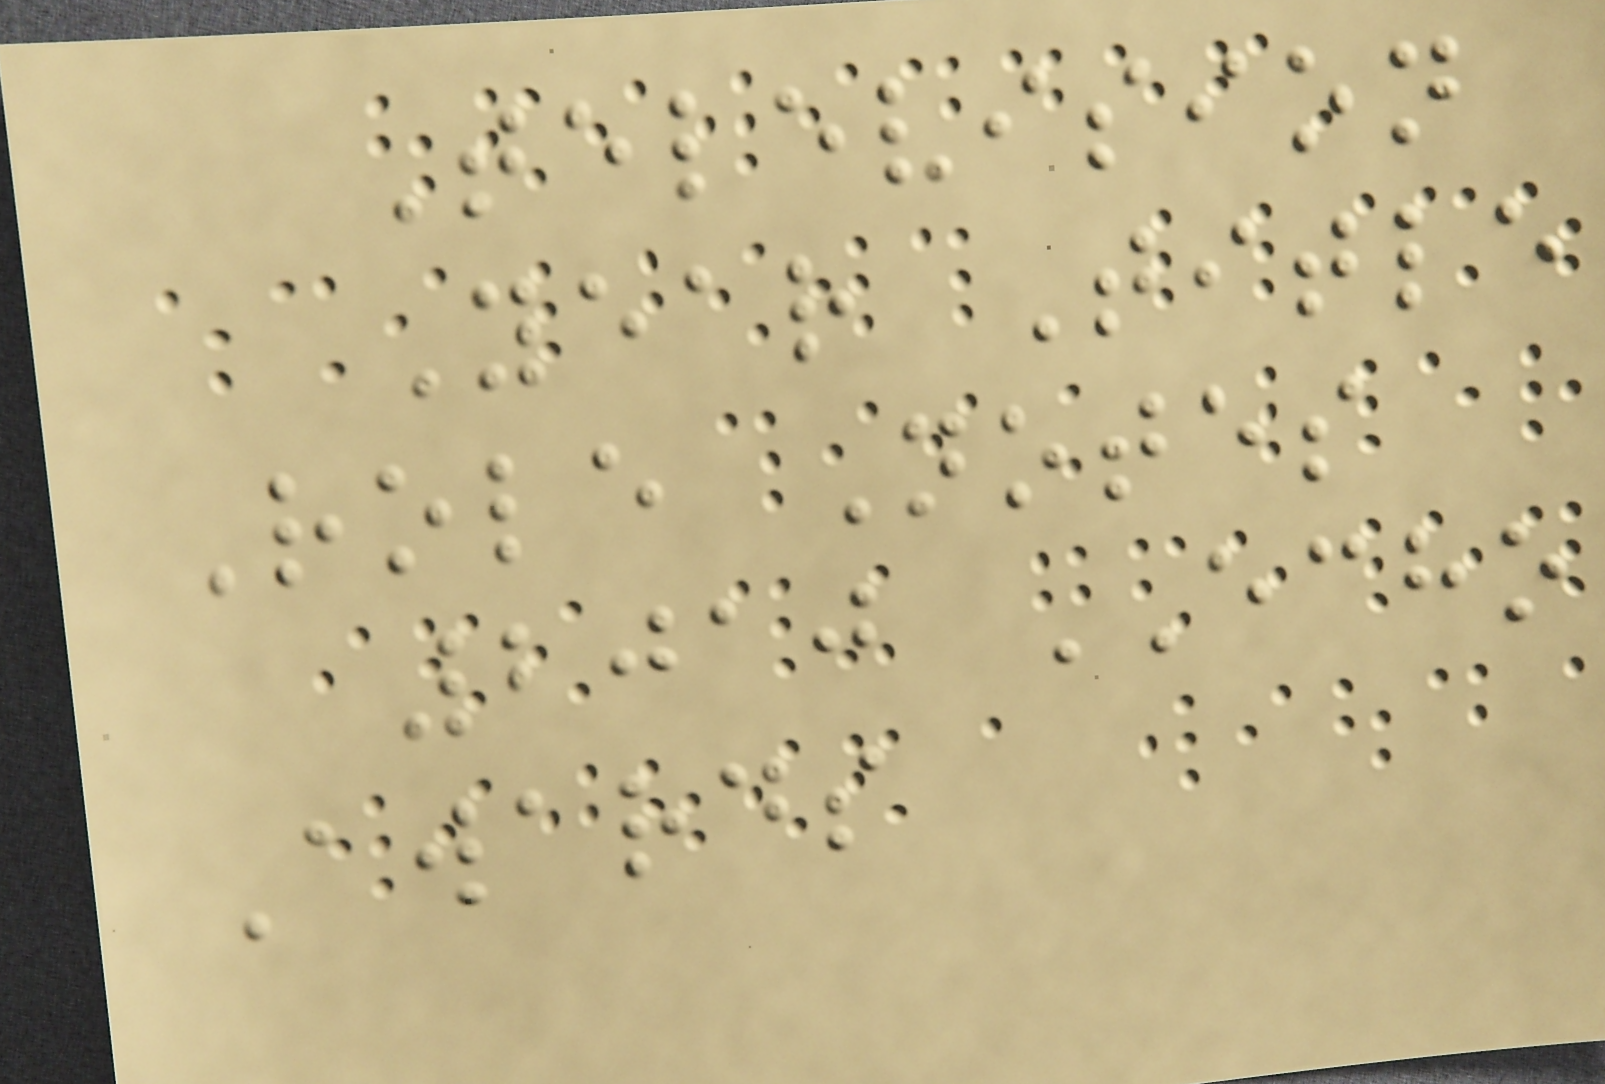Television
Year Title
Role Notes
2010 ECHO
Awards
